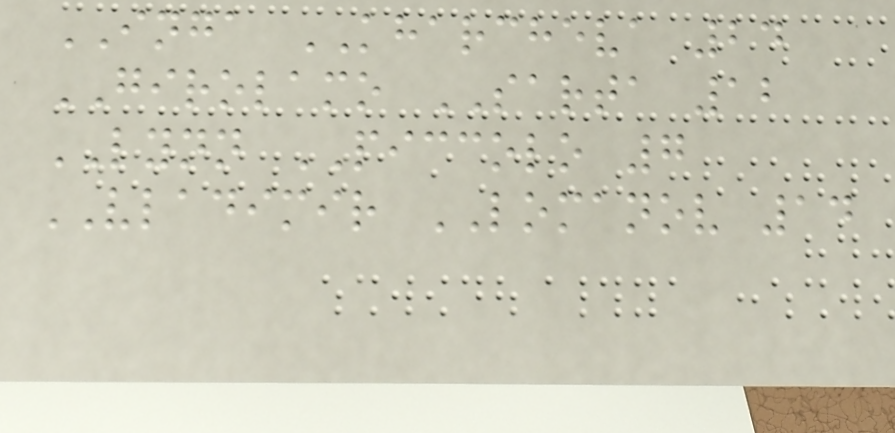INGA KHARCHEVA 24
GIROLAMO SARTA 12
LYNN PICCOLO 7
VLADIMIR LOMANOV 14
